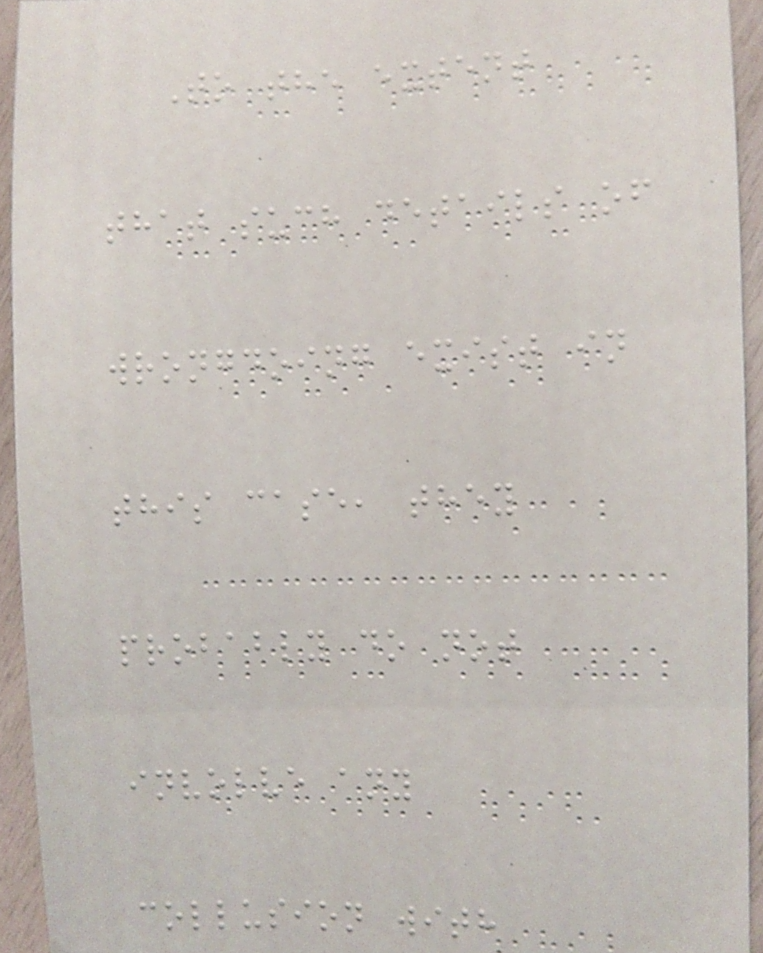To the extent
that such details of
wrongdoing exist in
this case, they
probably do not
involve any
collusion with
